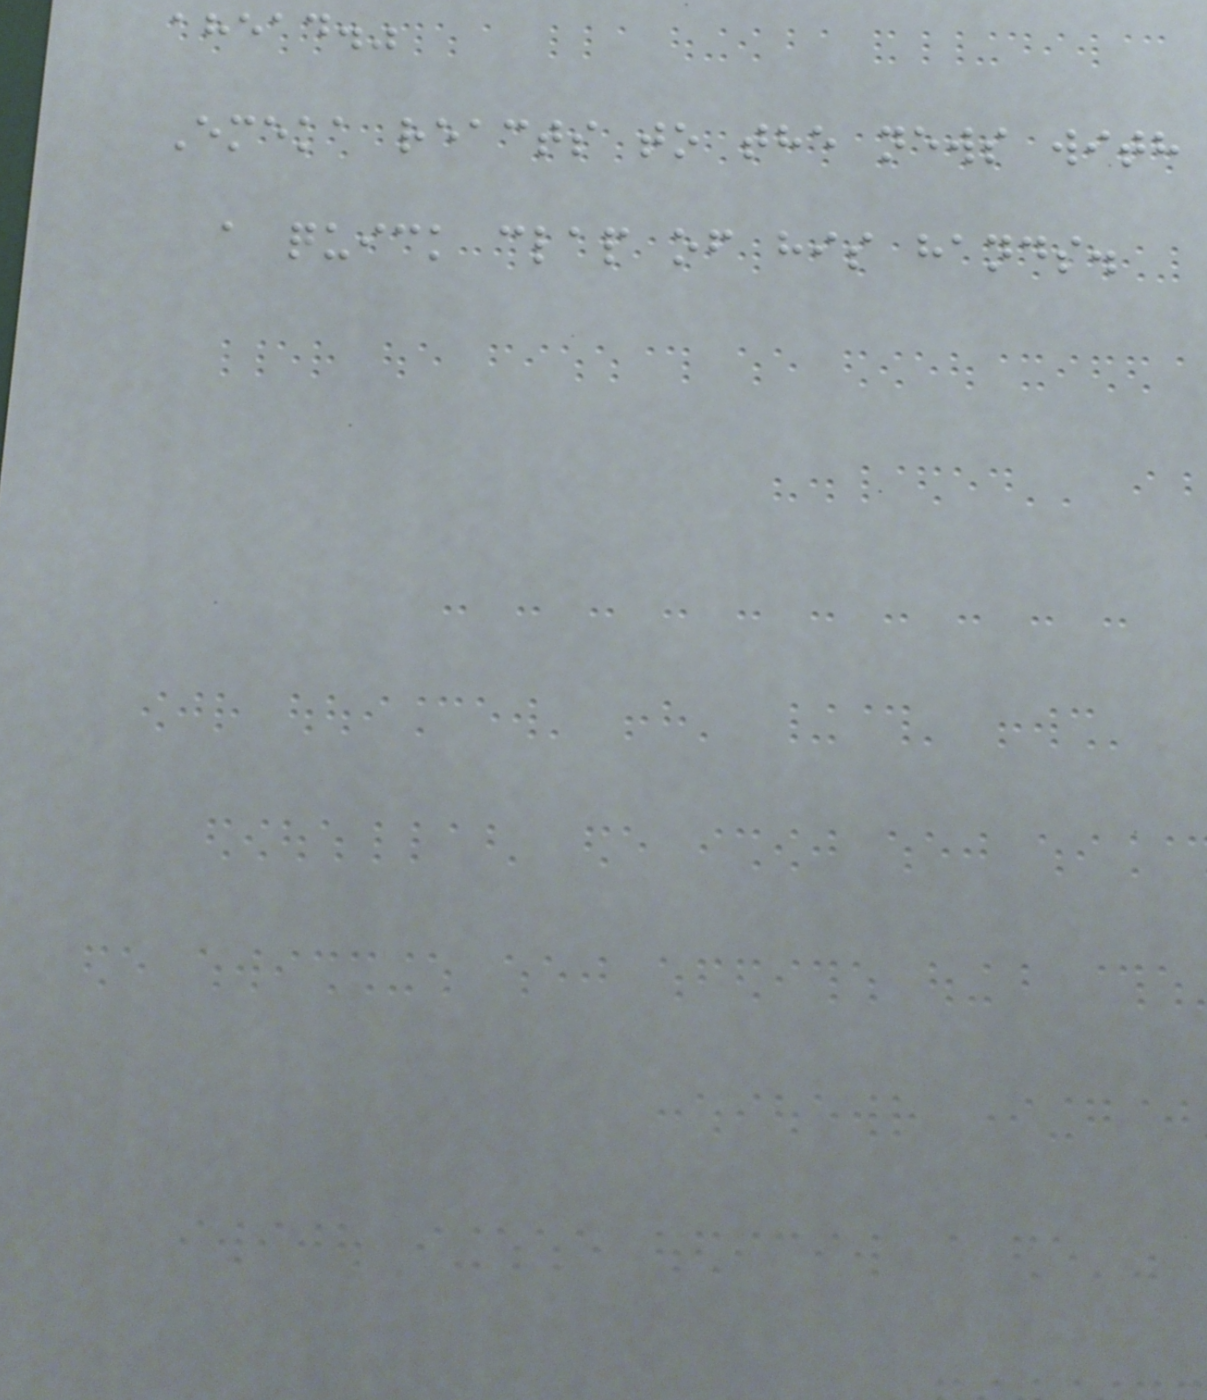ahead."
Emeka reacts to the news with
a quick clap of his hands.
